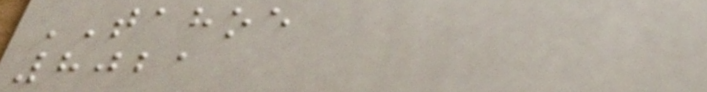TAHOE
8021
